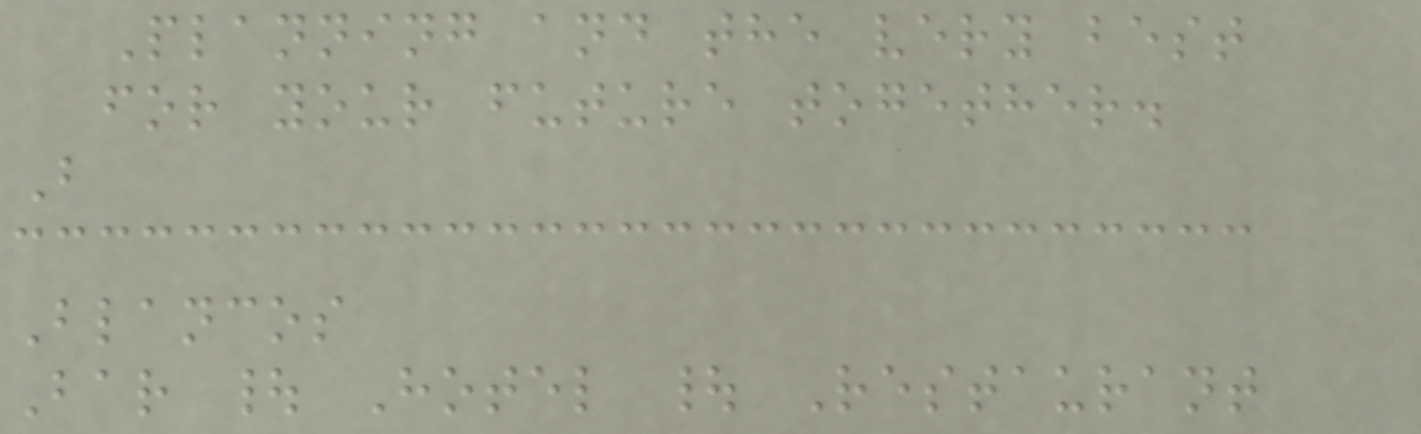Planning and the very best
for your future together.
B
Blancos
Bar | Hotel | Restaurant
